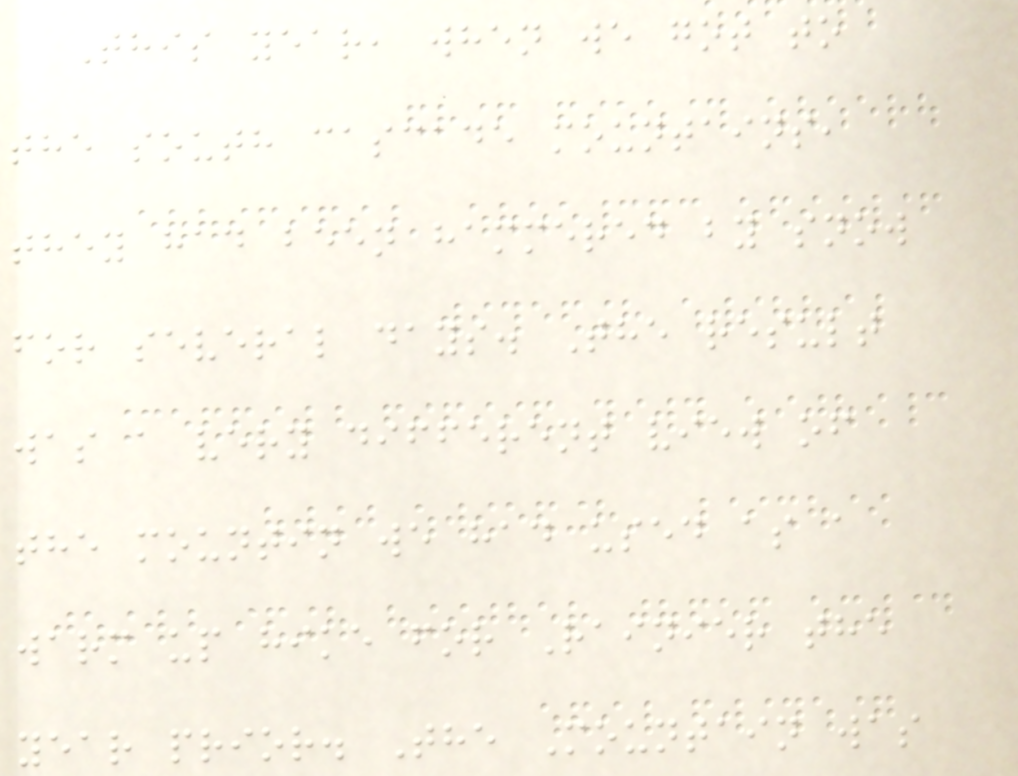This year, when we got to
the south cascade mountains,
they had been hammered by snow
for several days. The result
was a very different view of
the mountin we had used as a
warm up hike for Rainier the
year prior. The Mountain was
